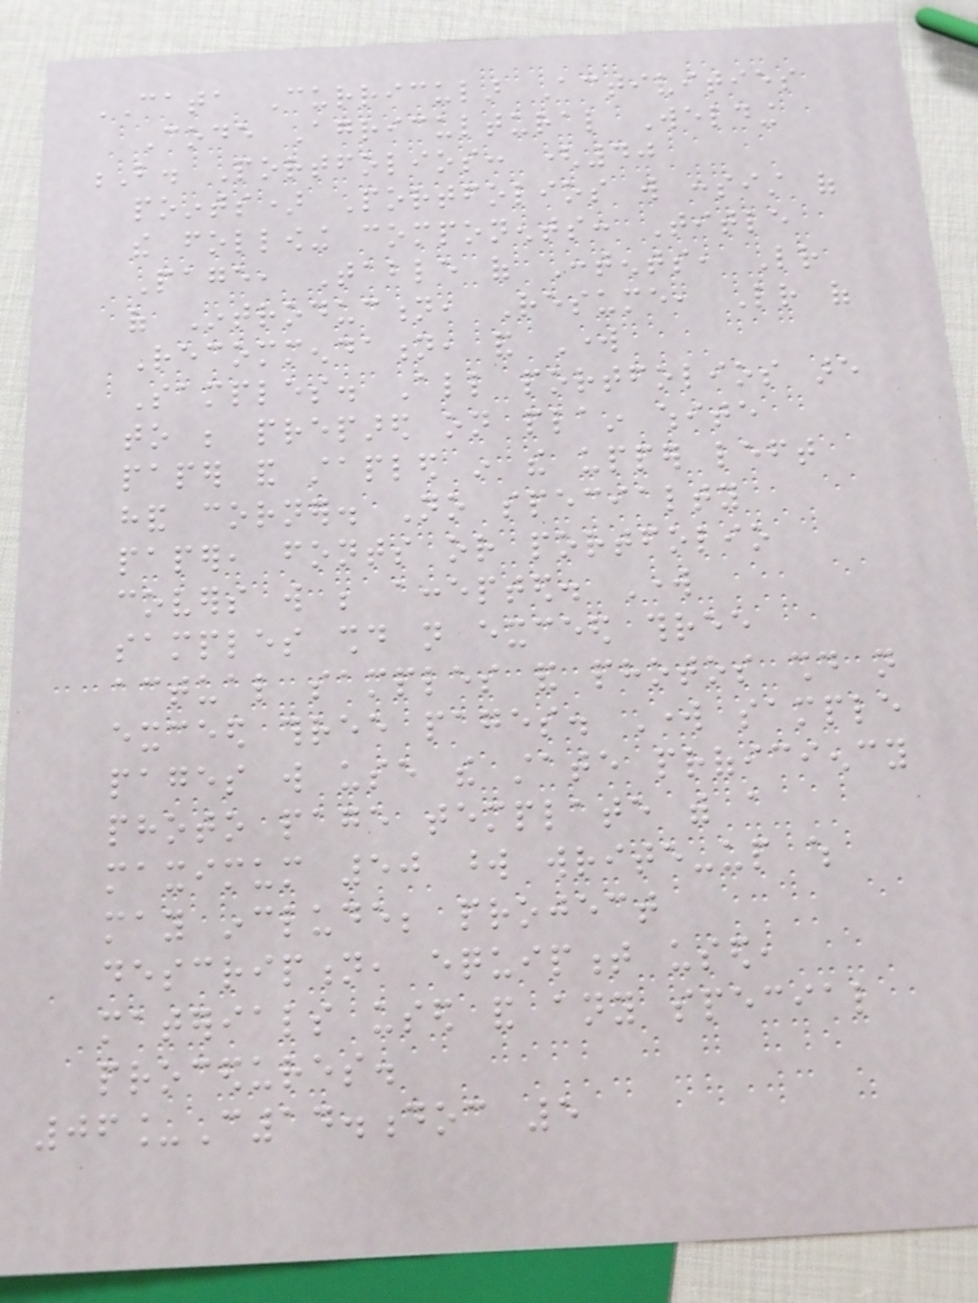CATA Curricular Activities
Code Agricultural Welding
B. Portfolios: (40
points) Portfolios will consist of
the following components: Title
Page, Table of Contents, Letter
of Introduction, Resume, Letter of
Recommendation, and Work
Samples. All portfolios are
to be prepared on plain white
paper and stapled in the upper left
hand corner. No specialty
paper, fonts or portfolio
covers will be accepted. Work
samples should not exceed three
actual samples and photos should not
exceed three pages. Work sample
pages will use the state proficiency
photo page template with a
maximum 50 word write-up which
may include; project
description, equipment used,
materials used and any special
procedures.
06_C14.doc 5
